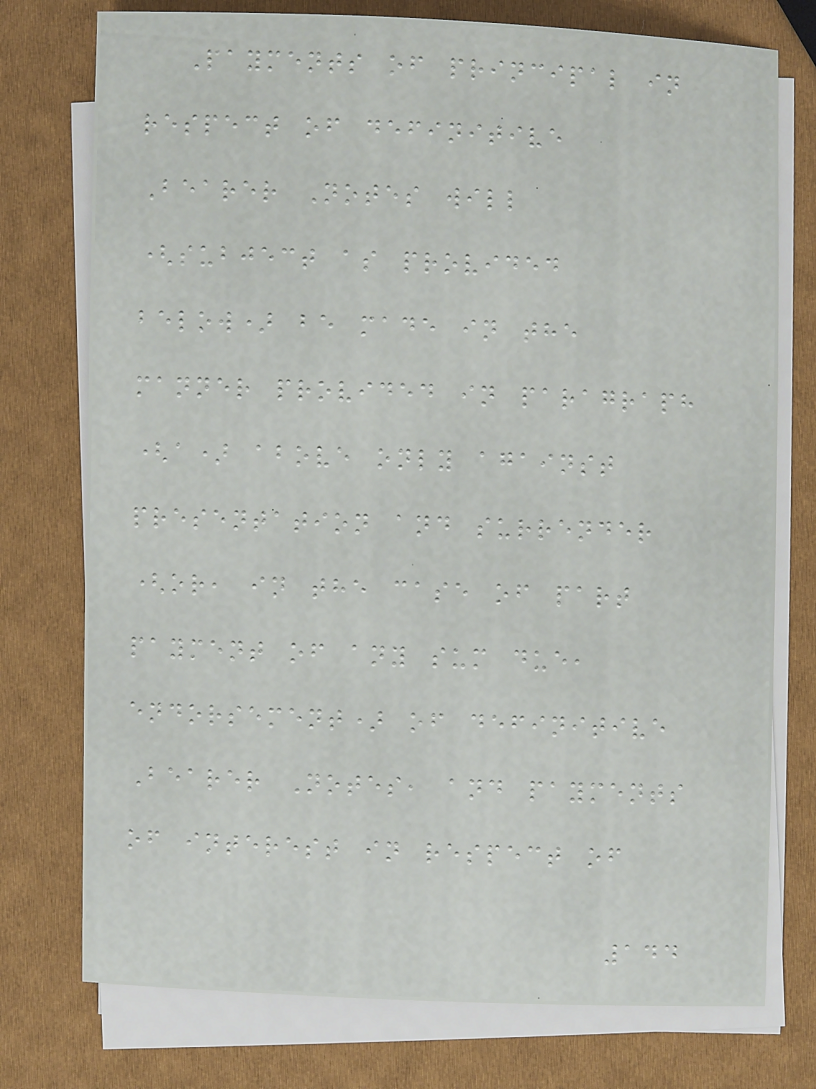Payments of principal in
respect of definitive
Bearer Notes will
(subject as provided
below) be made in the
manner provided in paragraph
(a) above only against
presentation and surrender
(or, in the case of part
payment of any sum due,
endorsement) of definitive
Bearer Notes, and payments
of interest in respect of
144
